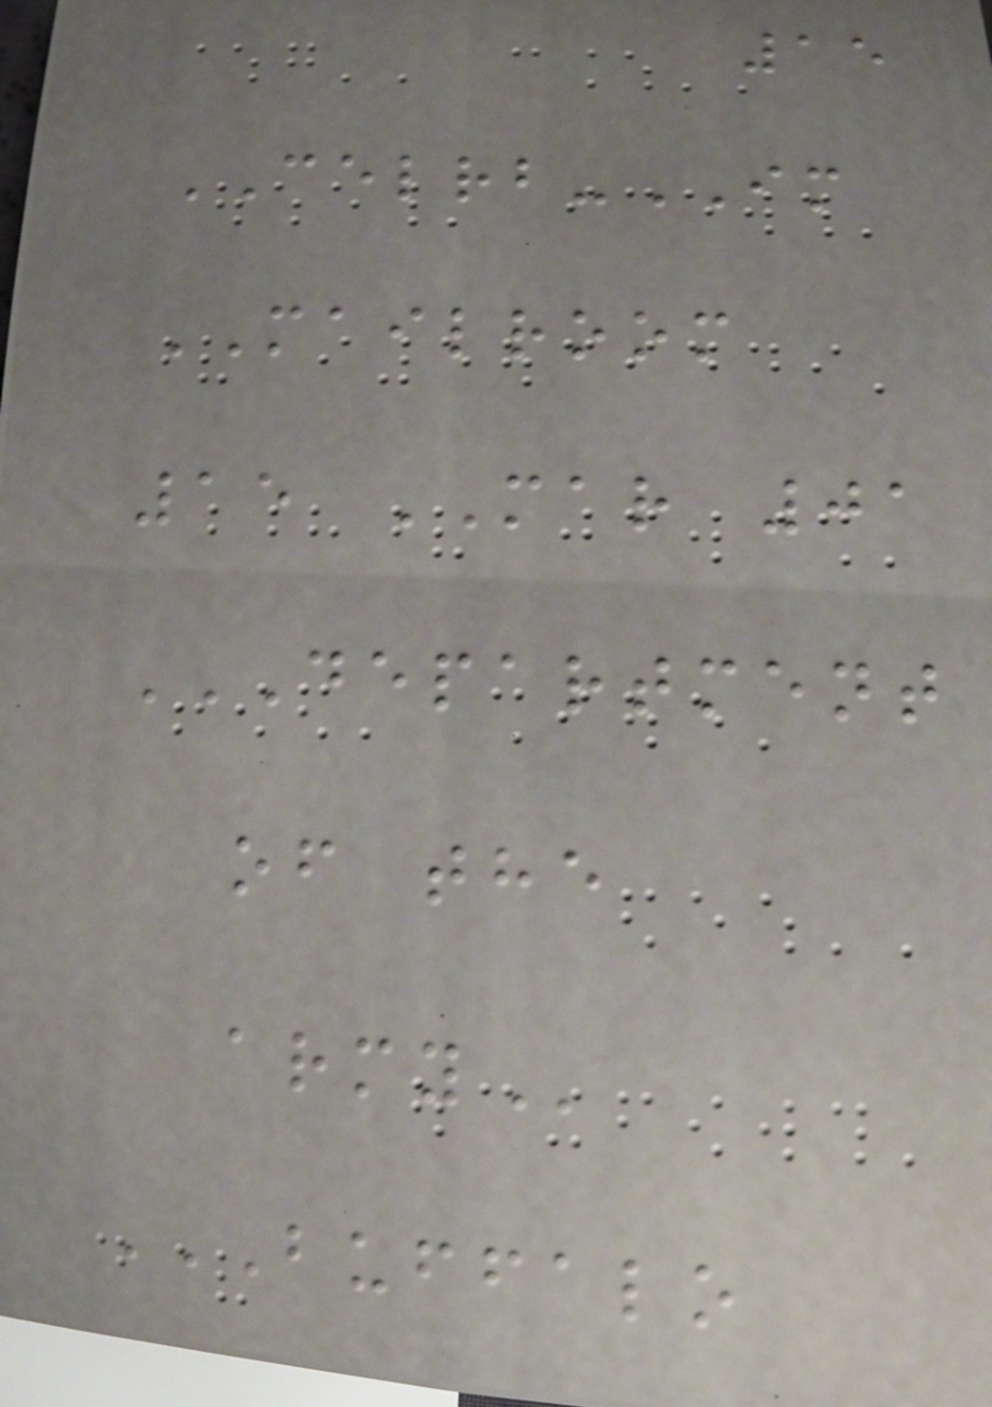15
CELRB-IM
MAILROOM
15 MAR 01
DEPARTMENT
OF THE
ARMY
BUFFALO
